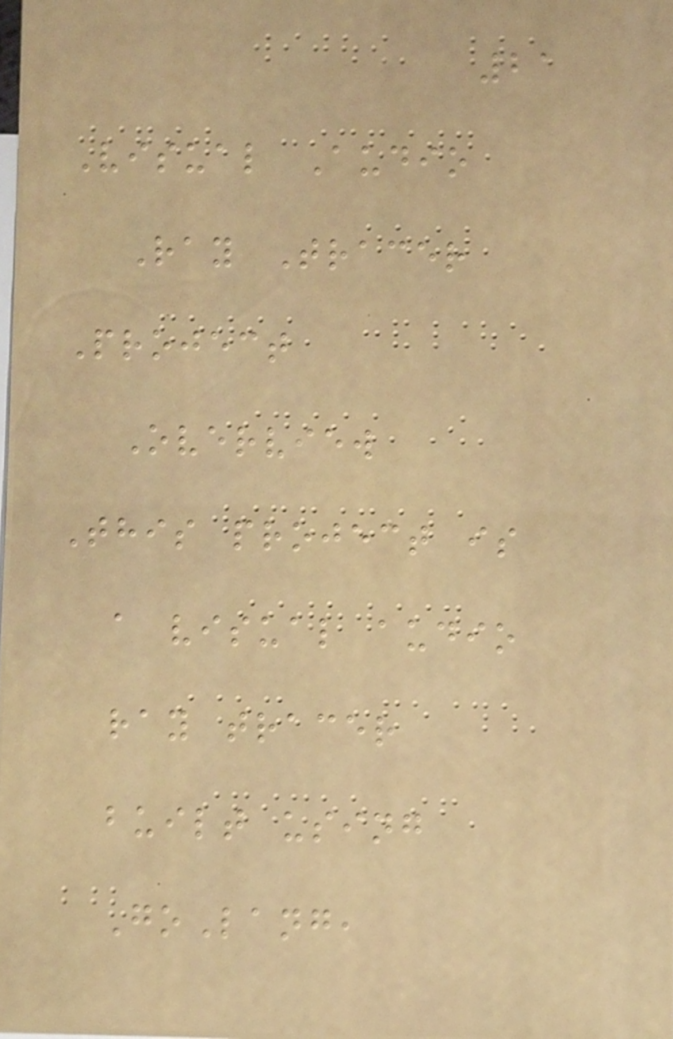21
Visual Audio
Ray Tracer
Project
Overview
This project is
a visual audio
ray tracer
built using
GoLang,
